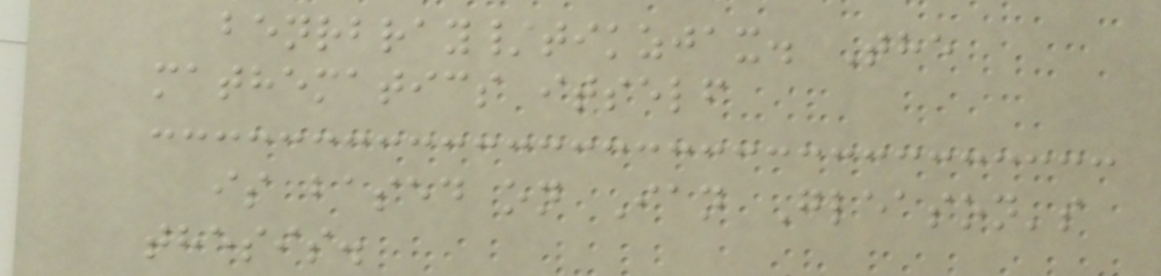benrbray/tikzjax. The
mathematics itself
is based on Ian Gleason's
thesis.
